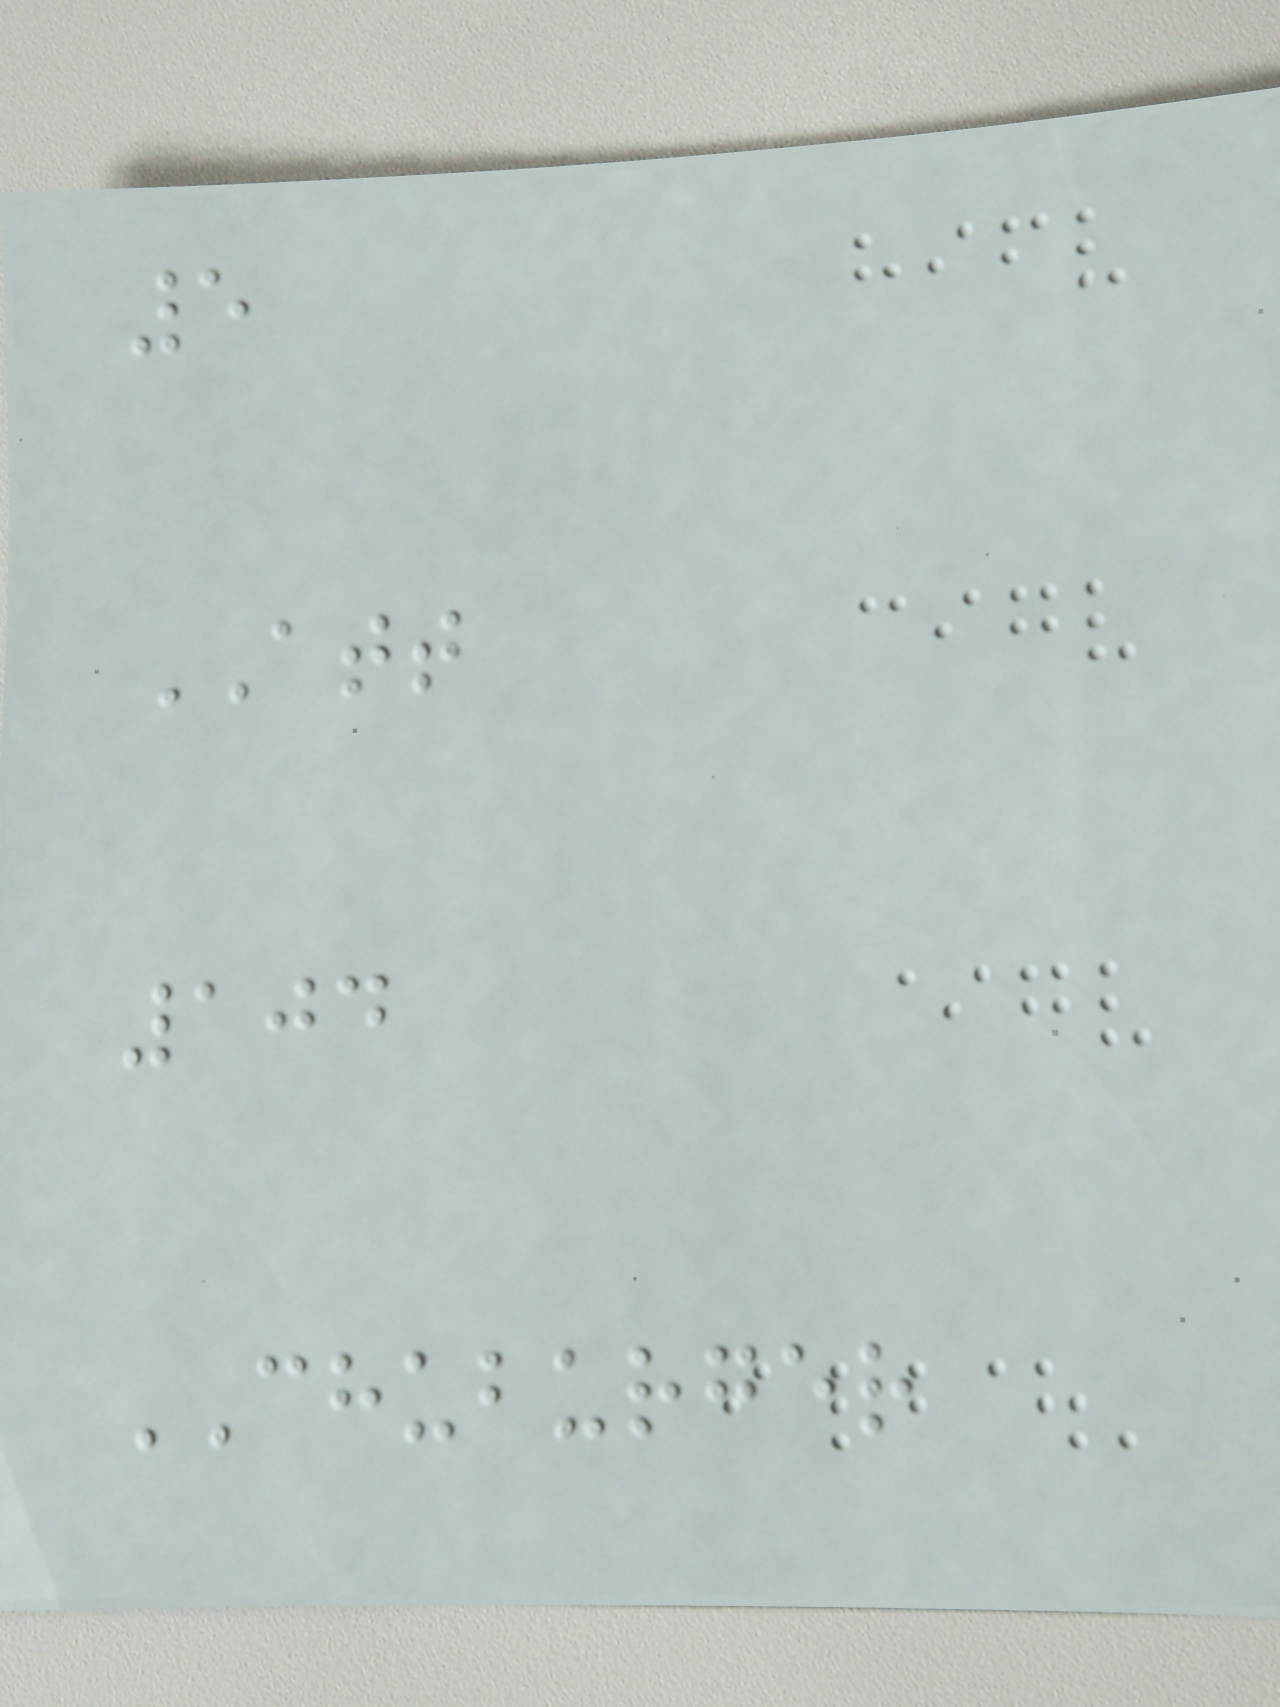5
ATT
104
CHUBURGER
